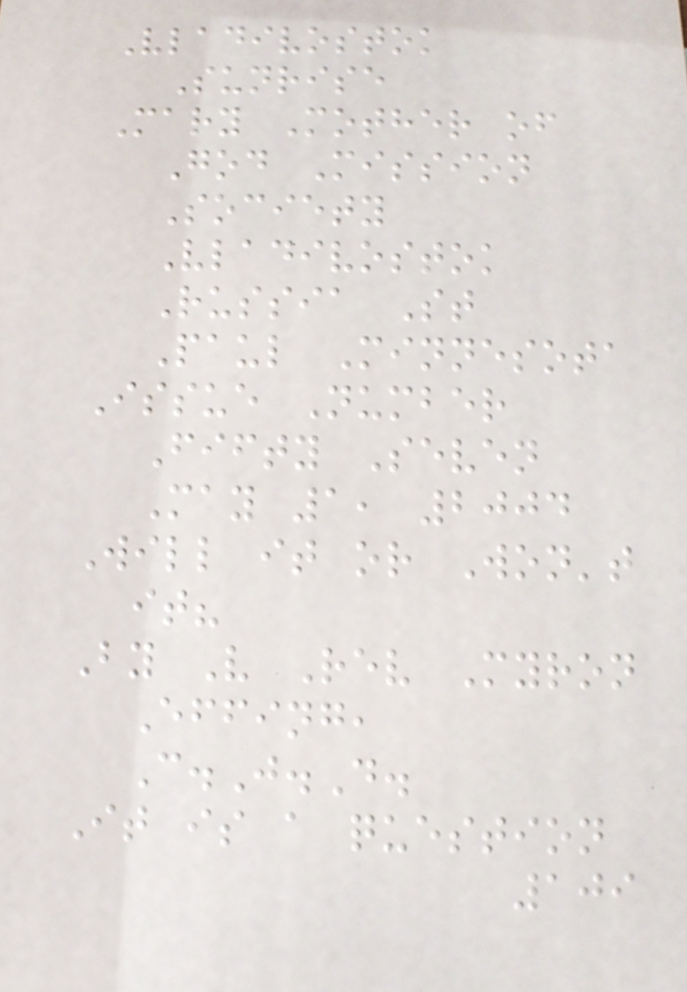Vladivostok
Sunrise
Mary Mother of
God Mission
Society
Vladivostok
Russia St
Paul Minnesota
Issue Number
Fifty Seven
May 1, 2004
Will it or Won't
it?
By V Rev Myron
Effing,
C.J.D.
It is a question
109
